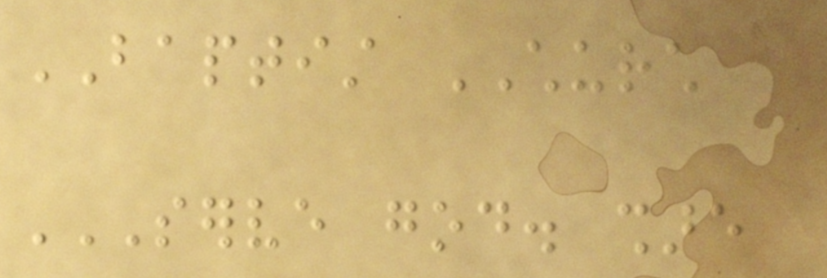BAPTIST CHURCH
SERVE GOD. SHARE
